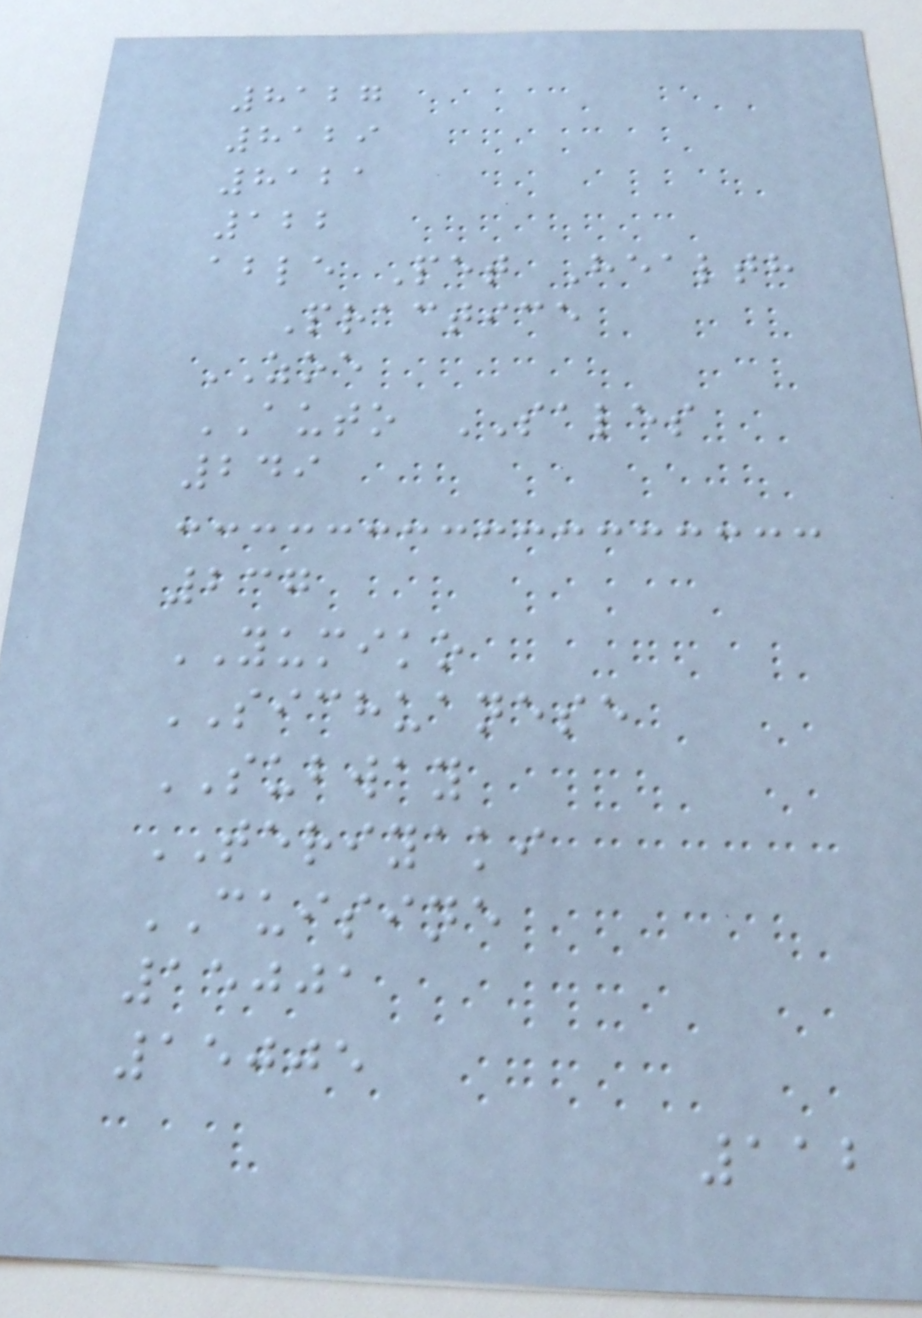8127
8129
8121
122
able Pet Health
Practice
ZOE
AUTO SALES
249
237
YUMIKO
SICHUANESE
SUBWAY
TERIYAKI
CUISINE
15001
15005
112
